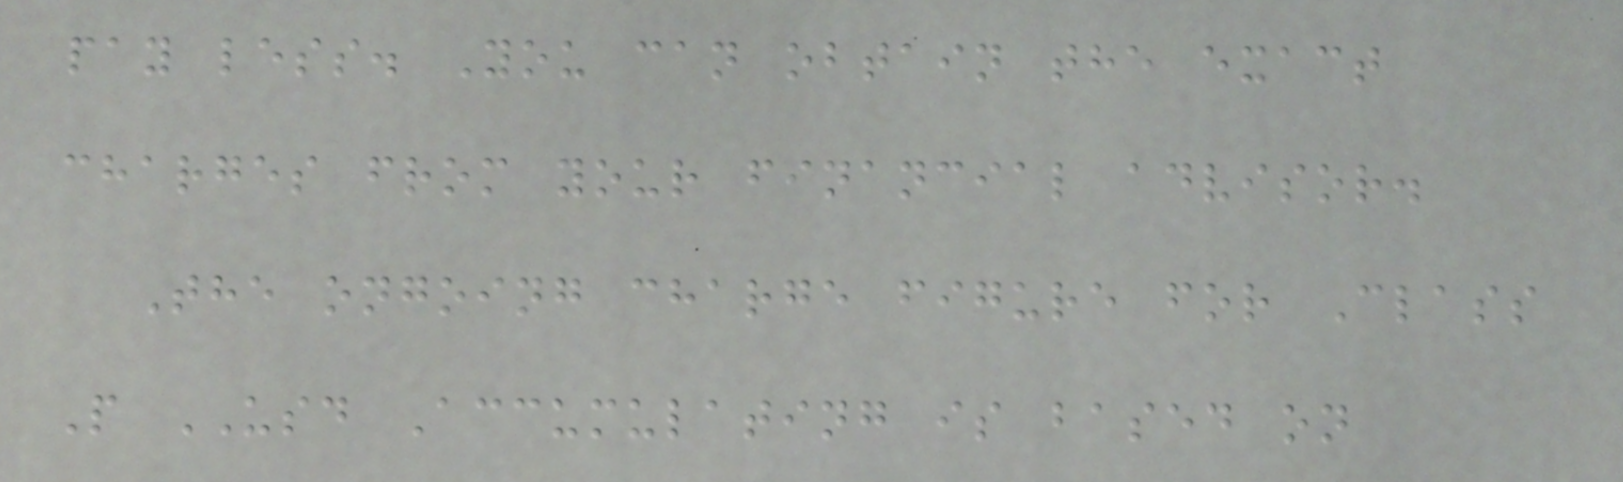pay less. You can obtain the exact
charges from your financial advisor.
The ongoing charge figure for Class
P USD Accumulating is based on
